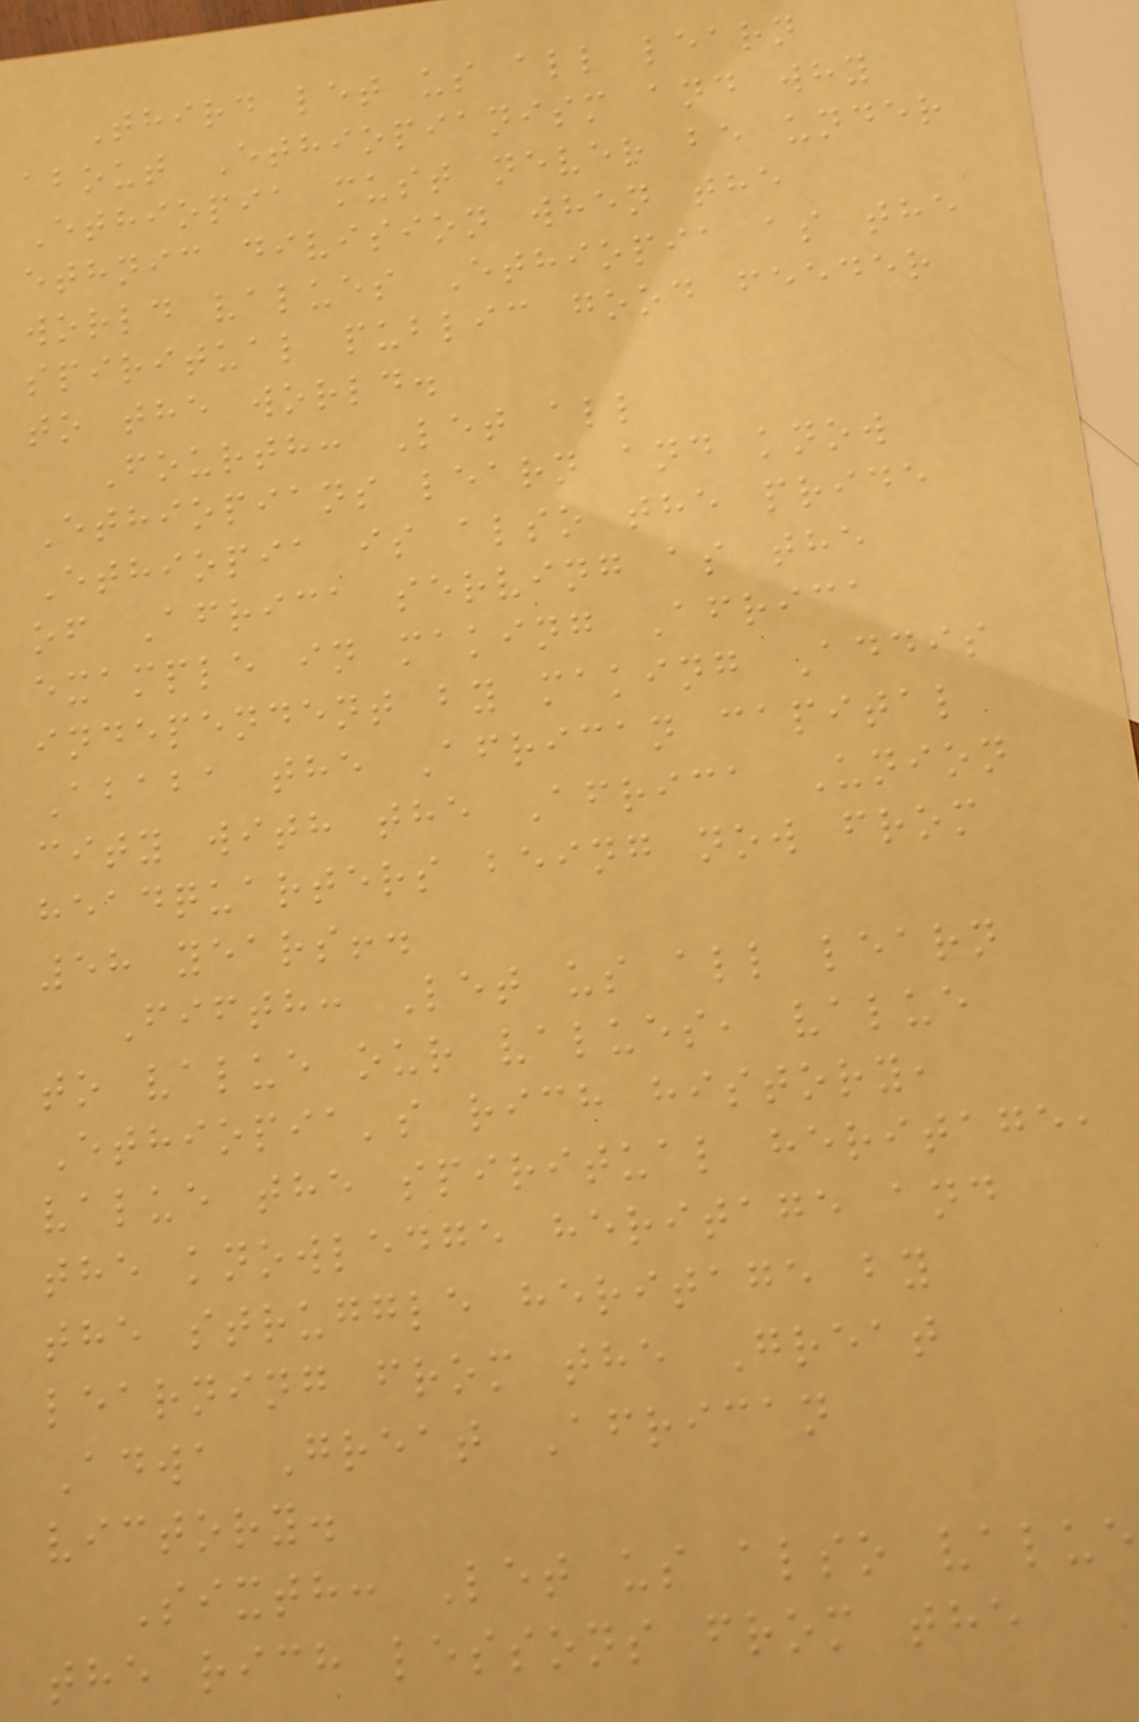Third let us all learn
about Ethiopianism and why
Ethiopia must never be under
ethnic division when the
world values Ethiopia as the
spiritual public good feeder
to the world.
Fourth: Let all
Ethiopians learn and know
Ethiopia is also the pride
of Africa serving as the
example in making Africa
independent by making Addis
Ababa the African capital
city with the Africa Union
headquarters being now from
58 years!.
Fifth: Let us all learn
to value our values, value
Ethiopia's rich history,
value the spiritual heritage,
the knowledge heritage and
the struggle heritage by
learning from the Great
Adwa Great African
victory.
Sixth: Let us also value
the rich lessons from the
